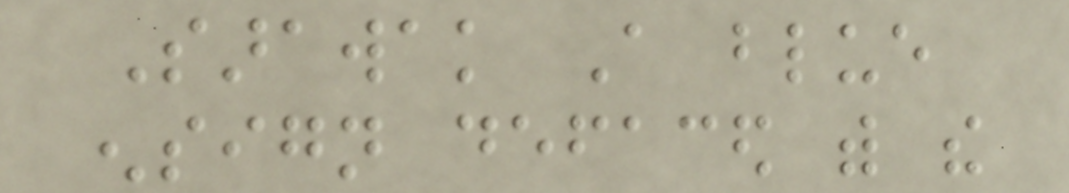Sarawak A blue
ensign defaced with the
